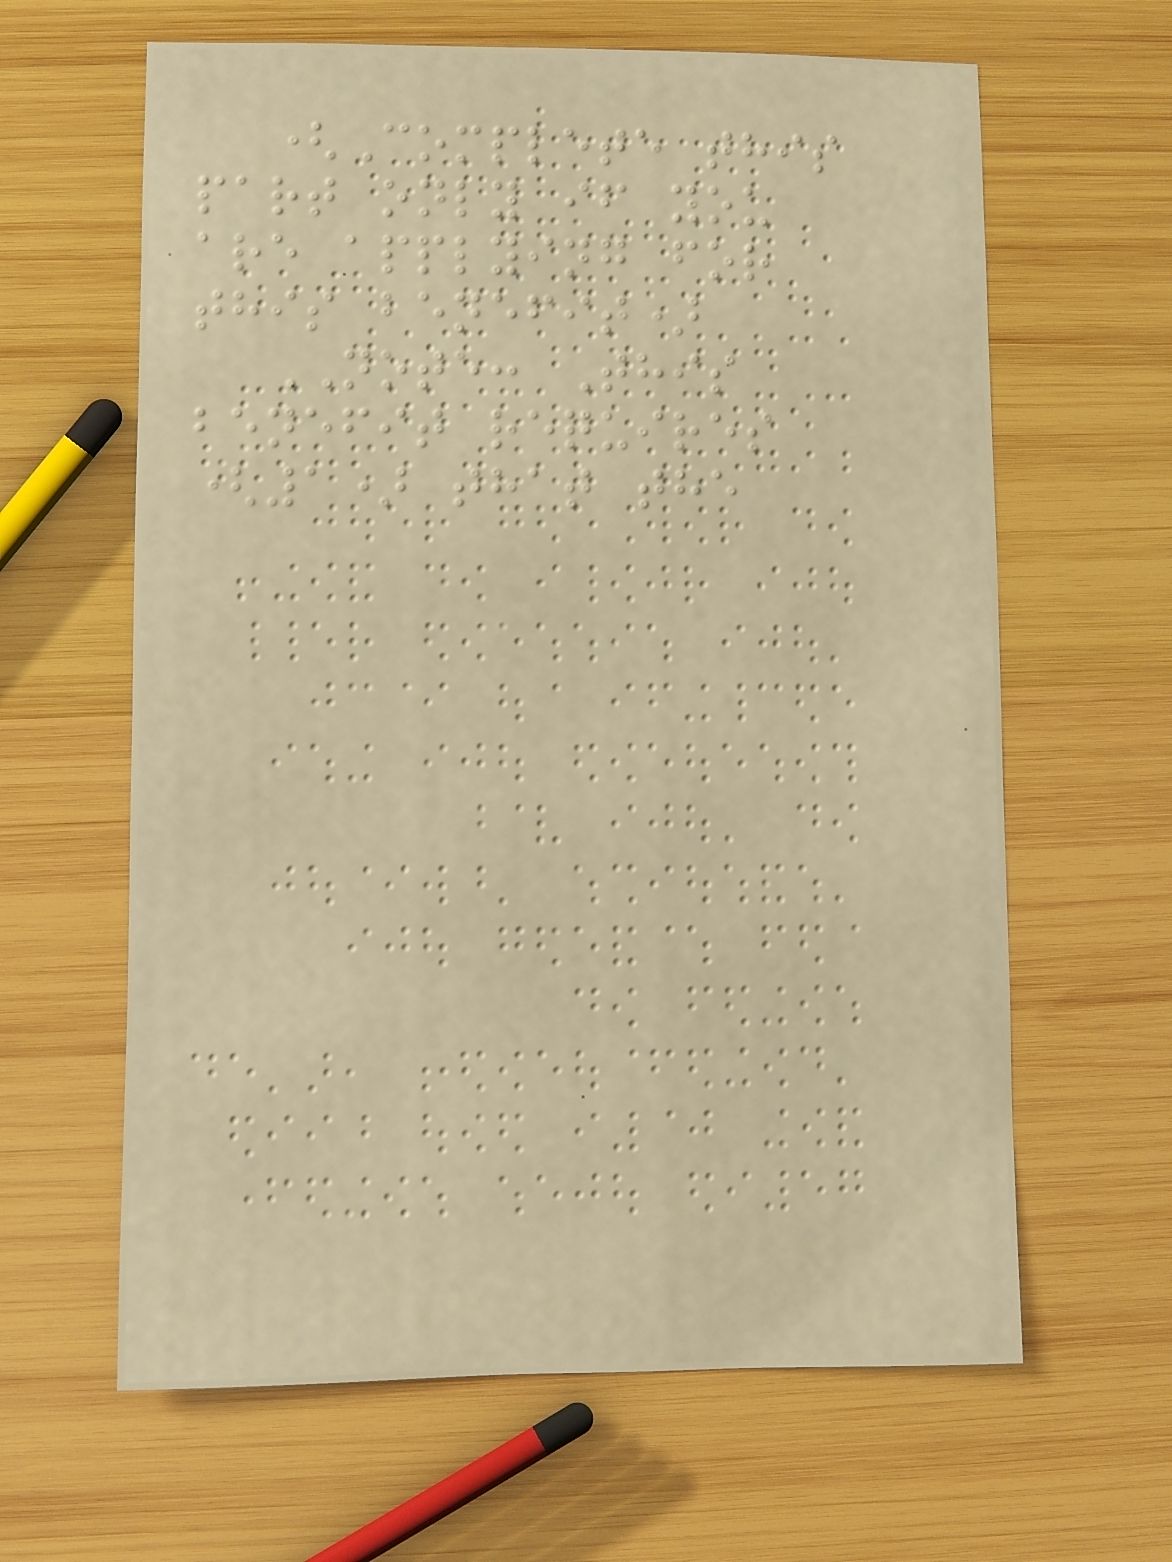(Complete this
part only if you
are applying for
this benefit)
NOTE: This
benefit requires
(1) that the
